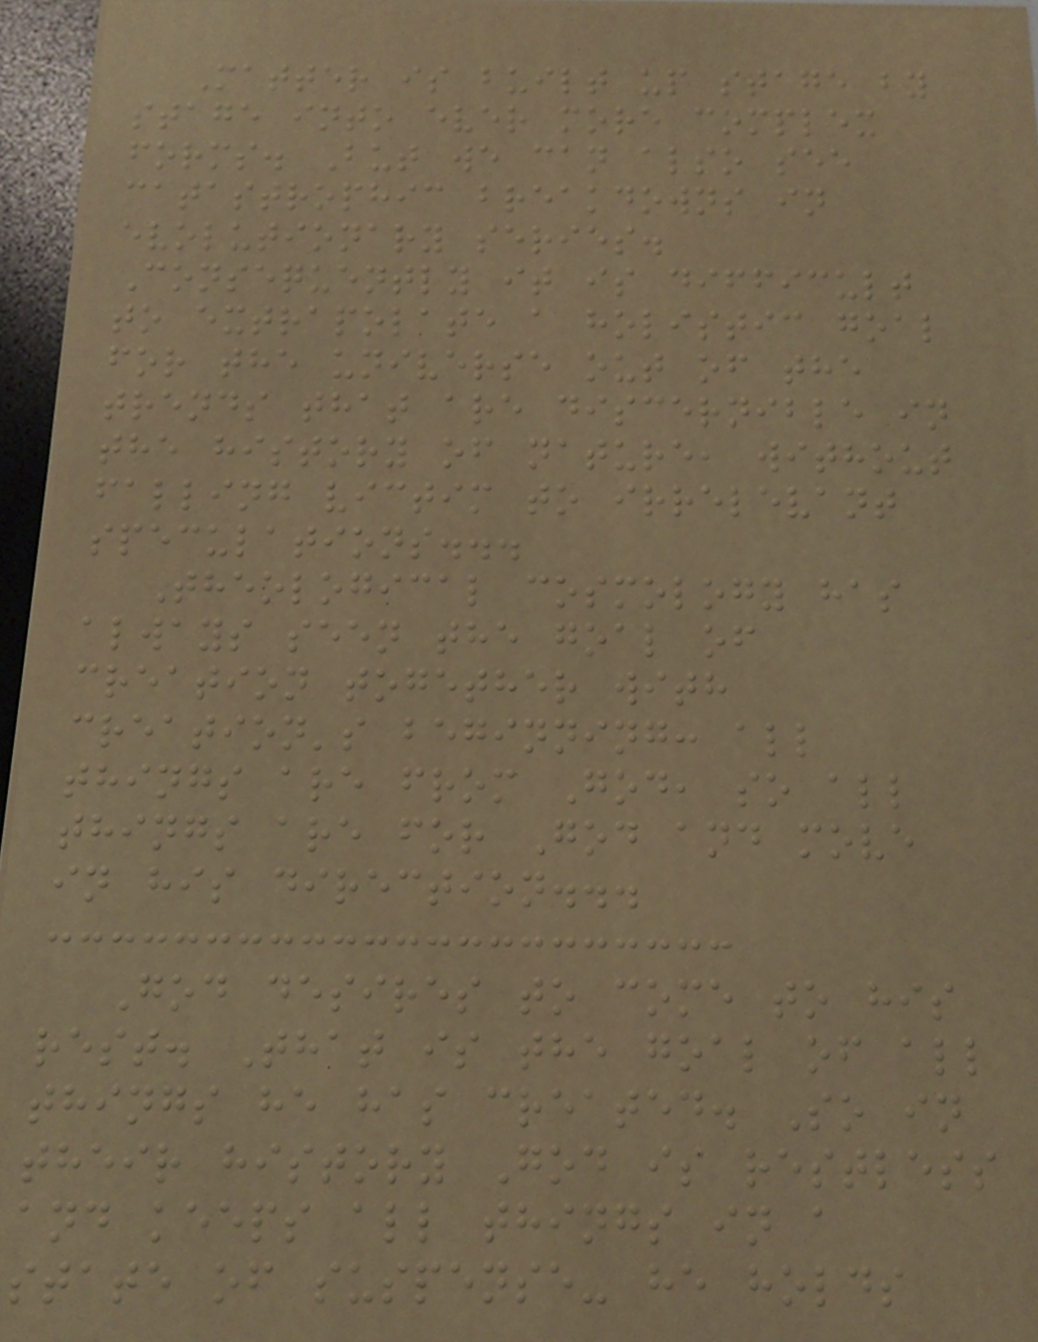Matter is built up stage by
stage into ever more complex
forms. But we can also see
catastrophic breakdowns in
evolutionary series.
Consequently it is difficult
to extrapolate a holistic goal
for the universe out of the
trends that are discernible in
the history of nature, without
falling victim to irrelevant
speculations...
Theological cosmology has
always seen the goal of
creation together with
creation's beginning: all
things are from God, so all
things are for God and move
in his direction...
God desires to come to his
rest. That is the goal of all
things he has created. So in
their history God is restless
and keeps all things in a
state of suspense- he holds
